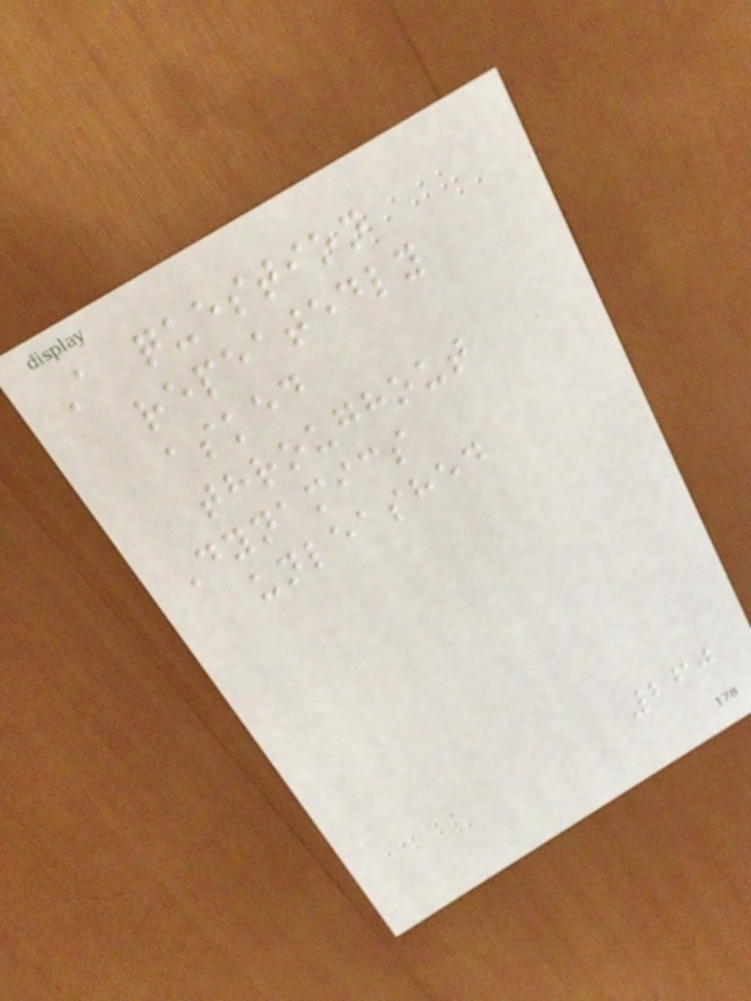A question
repeatedly
asked
throughout
Dynamics
unleashed
260
